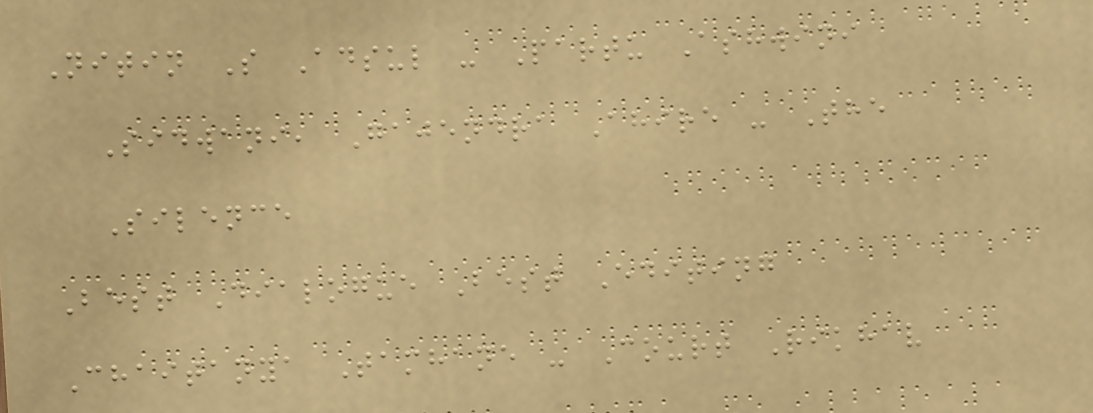Nitin S Adsul - Partu Ashwini
Sidwani, Gajendra Ahire - The
Silence
Best Dialogue Best Editing
Chaitanya Tamhane - Court Rikhav
